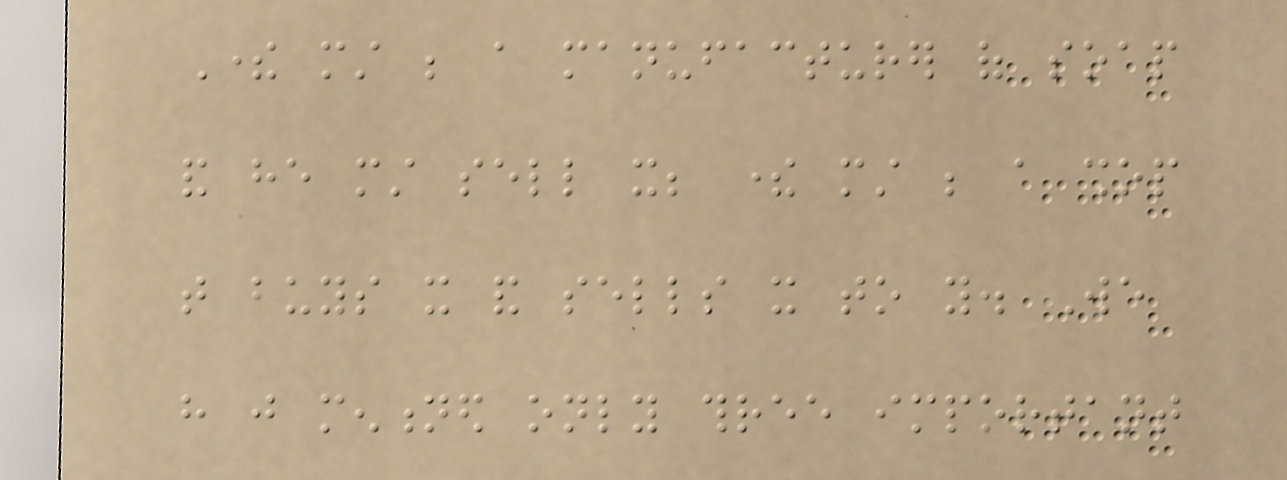There must be a manufacturer of soap
and he must sell it; there must be a shop
that buys it and sells it to you. We
have just mentioned only three important
